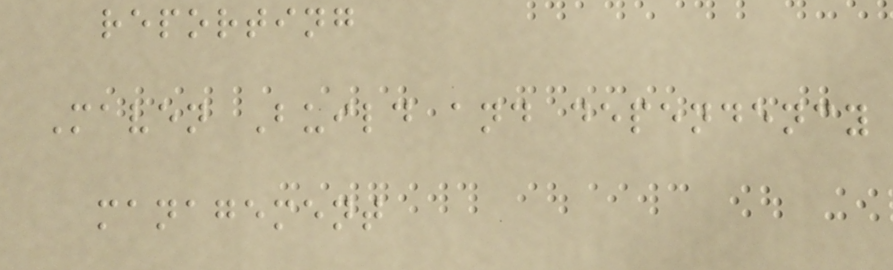reporting
Maven Build and dependency
management
